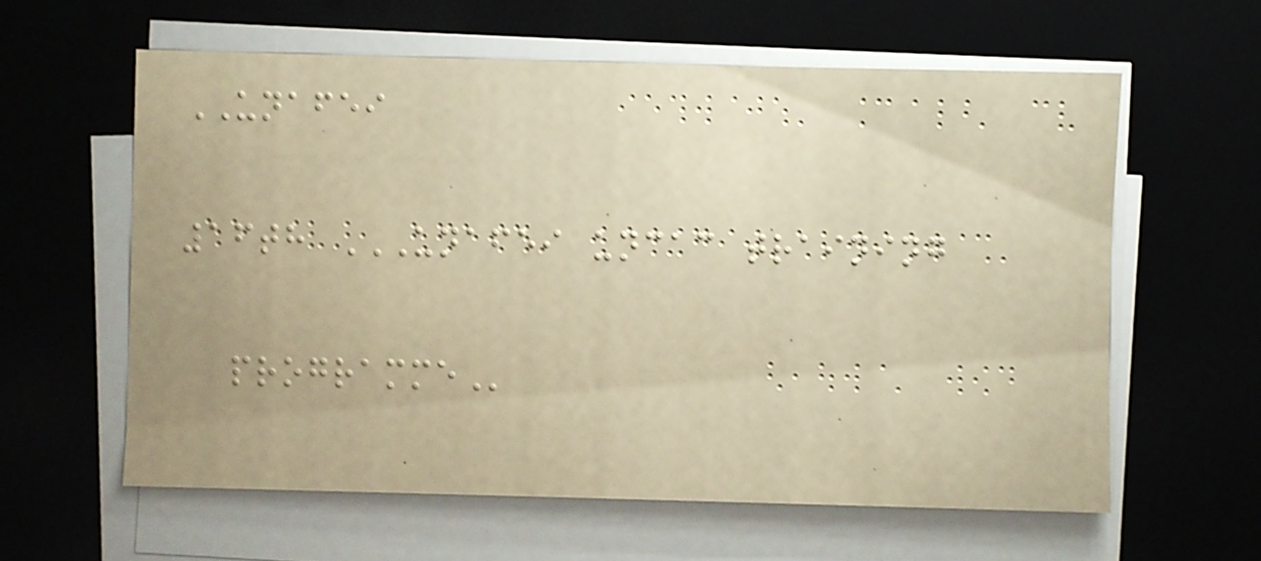UNAFEI
16th UNAFEI UNCAC TRAINING
PROGRAMME
